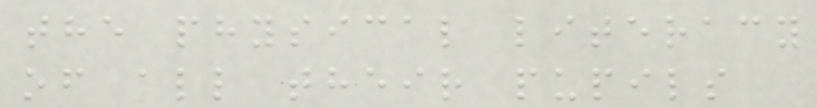the physical literacy
of all their pupils
